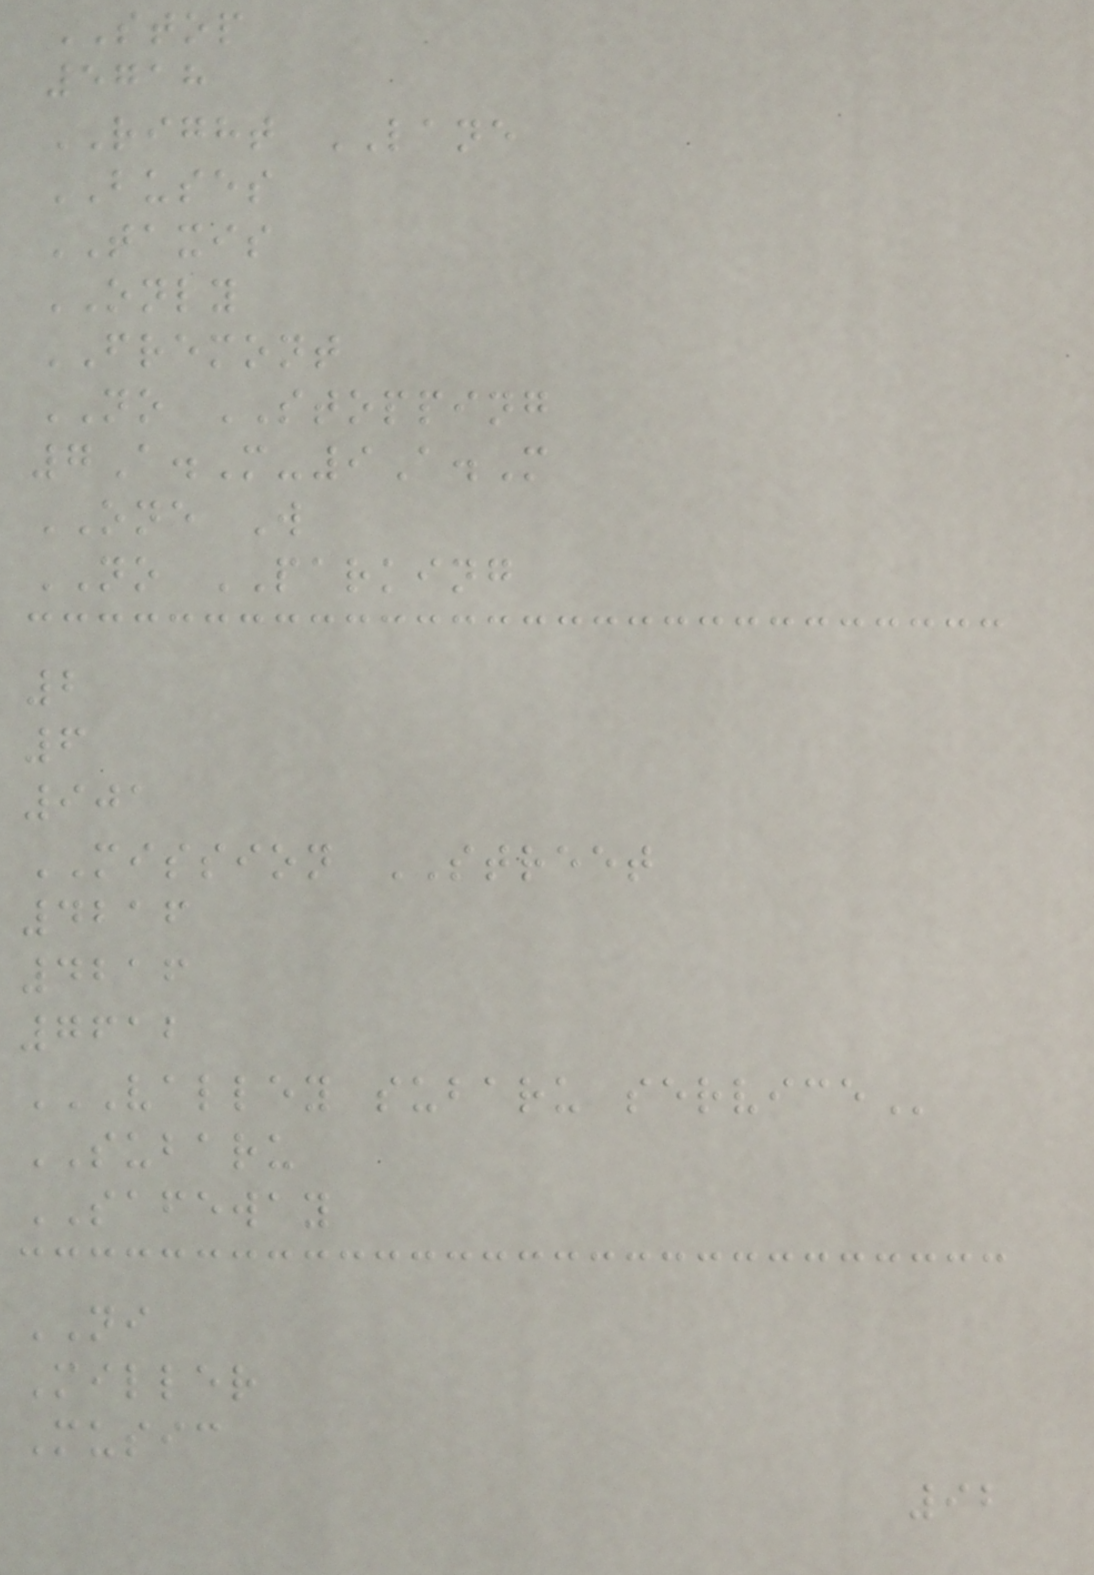STOP
5718
RIGHT LANE
BUSES
TAXIS
ONLY
FREMONT
NO STOPPING
7A.M-9A.M
ONE W
NO PARKING
2
6
901
MISSION STREET
4216
4216
7612
VALLEY SUBARU SERVICE
SUBARU
SAFEWAY
NI
Miller
Music
92
